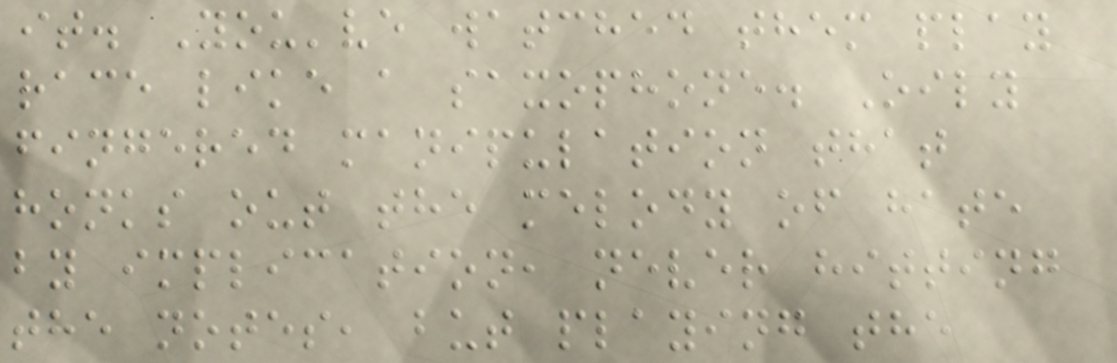it. You've watched them play
race like a saxophone. Oily
fingered manipulation that
honks out the melody of hate
by implication, never hitting
the notes, but playing the
